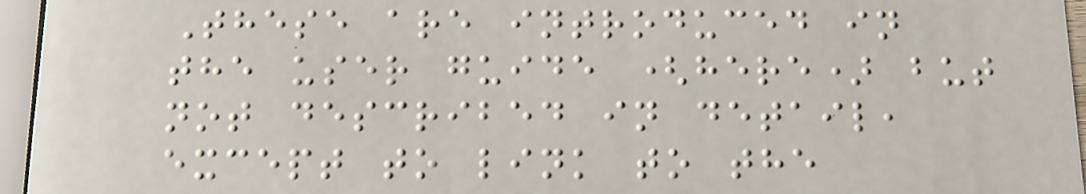These are introduced in
the user guide (here) but
not described in detail,
except to link to the
